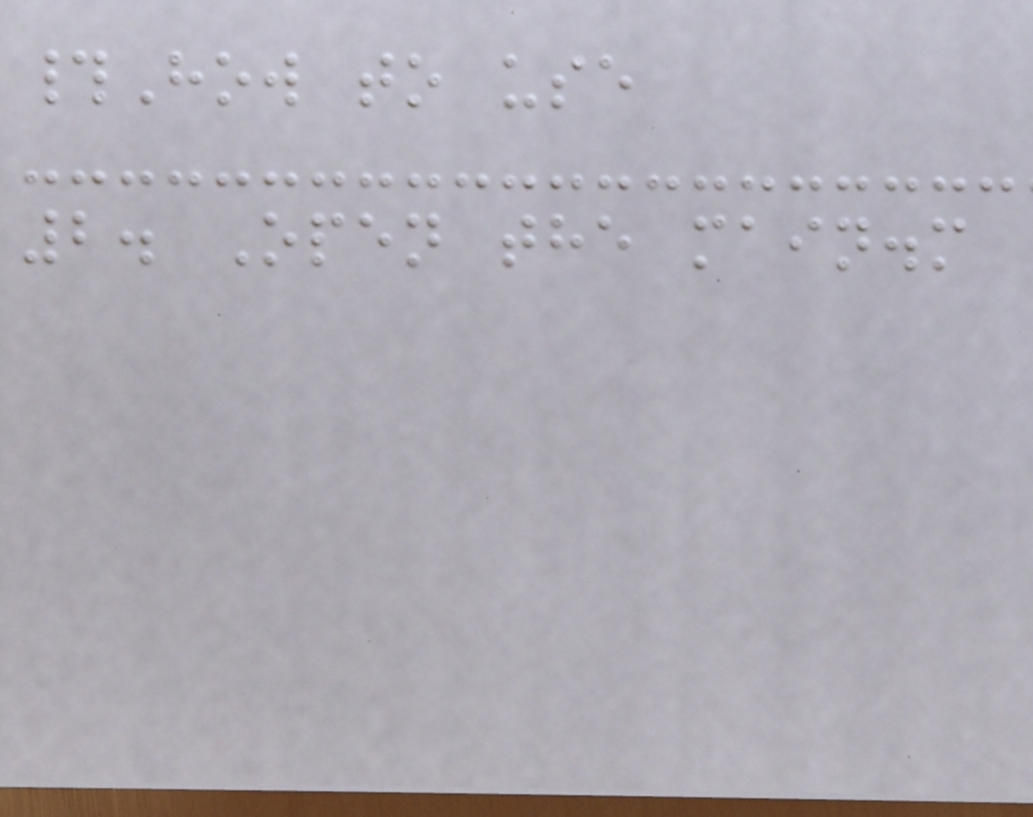#How to use
2. Open the main.m
